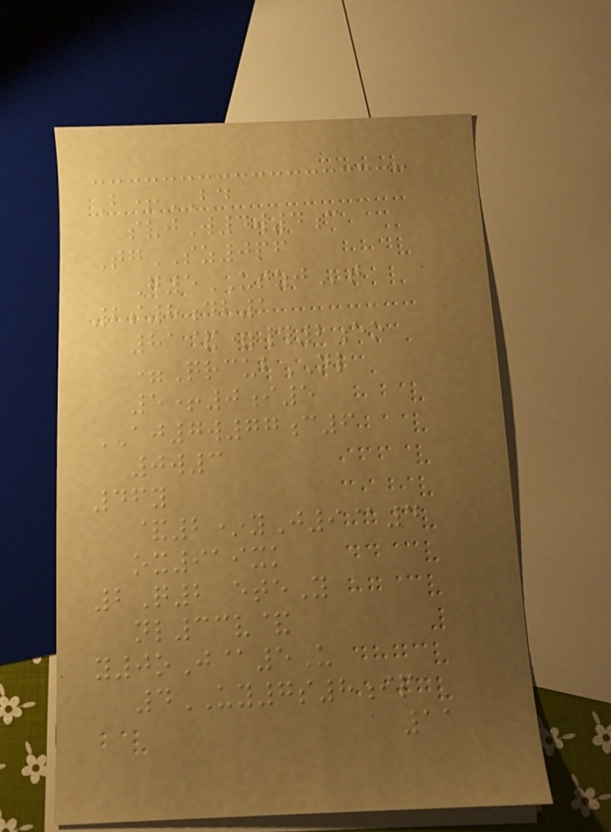B+BD
svjW4w4c
TgSZ0pf
G5UTZJt
2s8db1
81&=#2eo
=QrcubNL
5+0i5
AJ7w77c6
0w3
46y
&2*yJ9@4
ox919xk
2Q2 eteY
nl33v&
y0oJ@5U
4UY7s8ip
11
